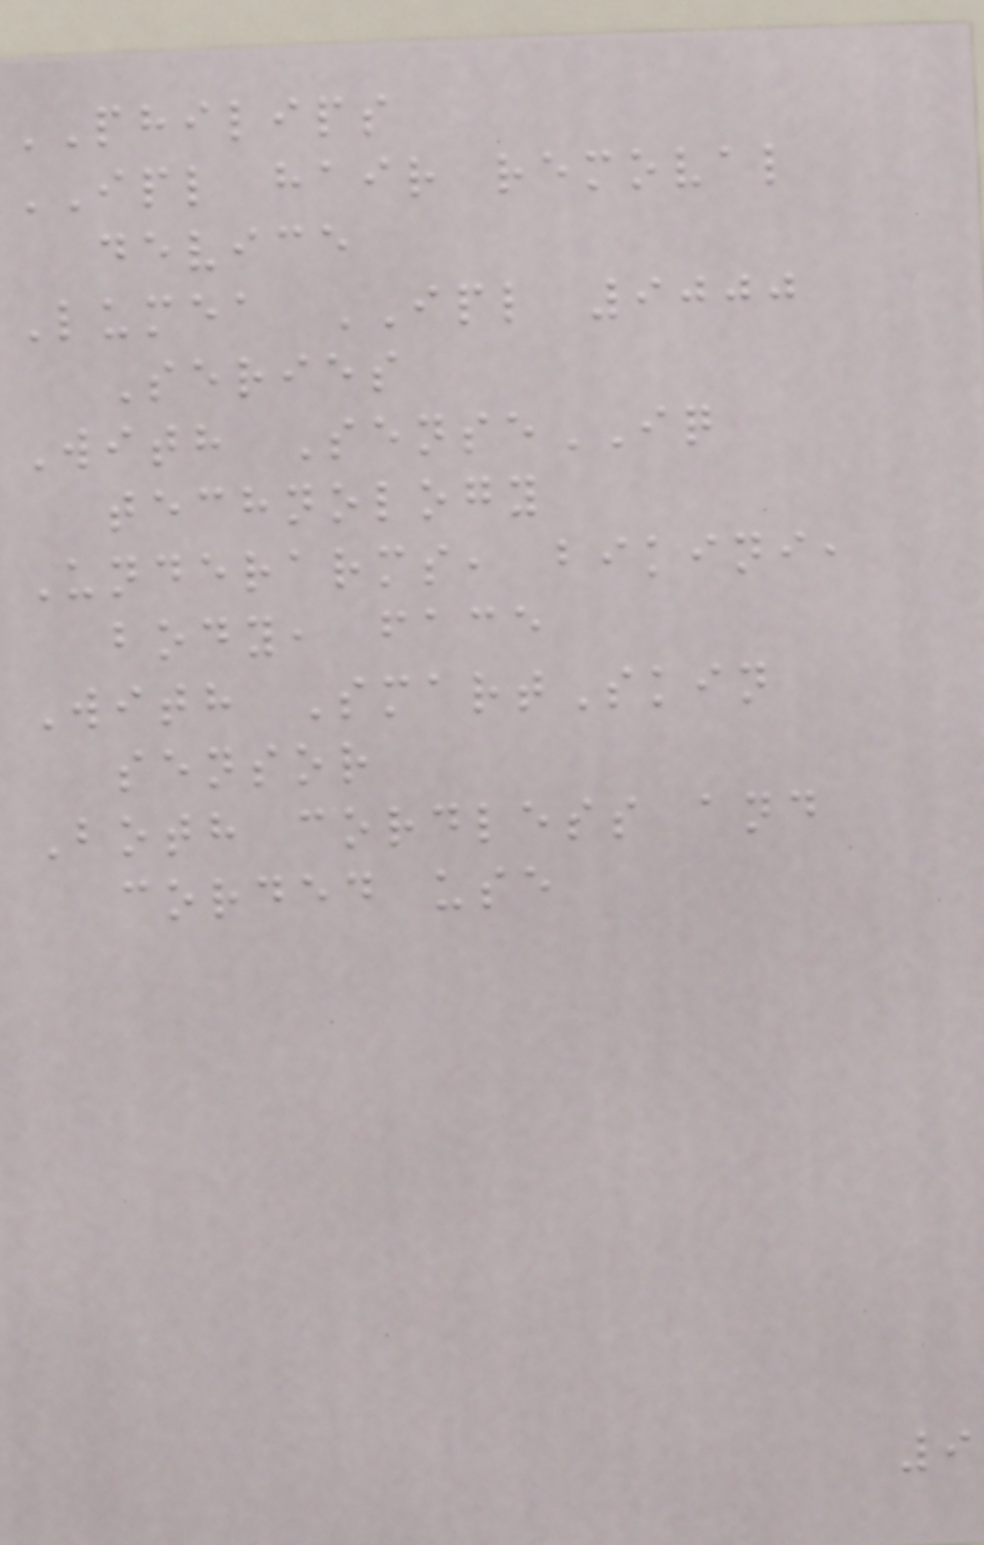PHILIPS
IPL hair removal
device
Lumea IPL 9000
Series
With SenseIQ
technology
Underarms, bikini,
body, face
With SmartSkin
sensor
Both cordless and
corded use
9
